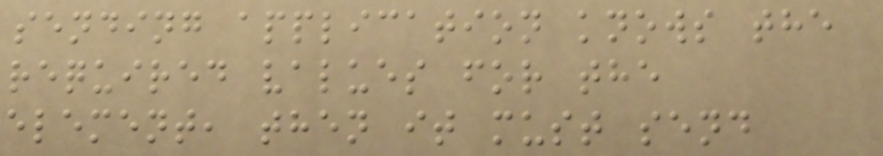sending application knows the
required values for the
element, then it must send
